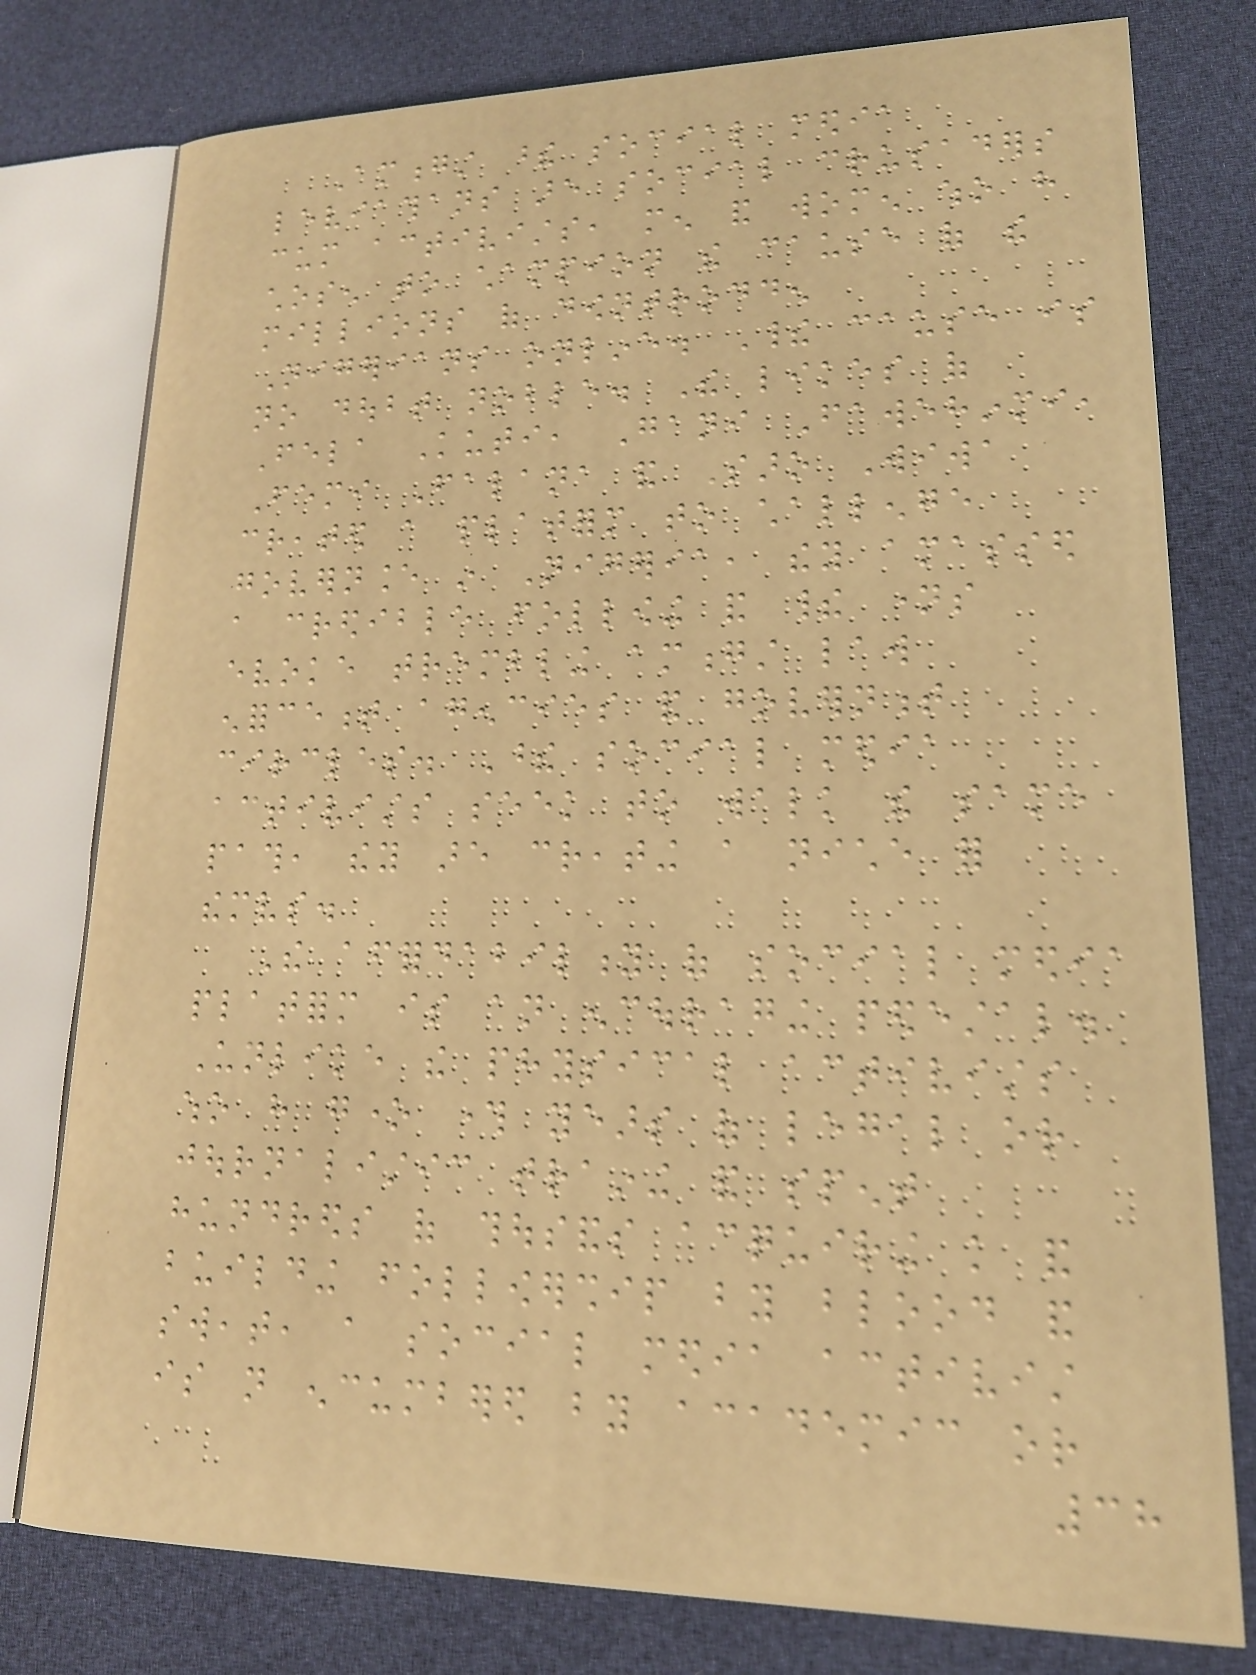Amongst these social media
leviathans are social crusaders
cum activists, men and women who have
chosen to champion the cause of the
millions of downtrodden
Nigerians online. Their cause is
no doubt noble. The likes of
Fela Kuti, Gani Fawehinmi,
Femi Falana and Saro Wiwa
created a platform to challenge
governance in Nigeria, they amassed
a credible following and their names
evoke trembling amongst law
enforcement agencies and government
circles. These social media
activists seek to walk the same
path, they are creating a niche for
themselves.
The affordability of social media
platform is an encouraging pedestal.
Unlike the physical activists
who have gone through years of legal or
journalistic training and spent
hundreds of thousands acquiring knowledge and
building followership by blood and
sweat, a social media activist
is not encumbered by academic or
38
